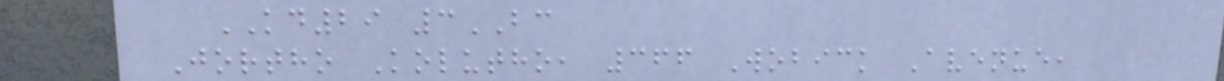KD29 3BC
Jortho Kolutho, 366 Wobick Avenue,
